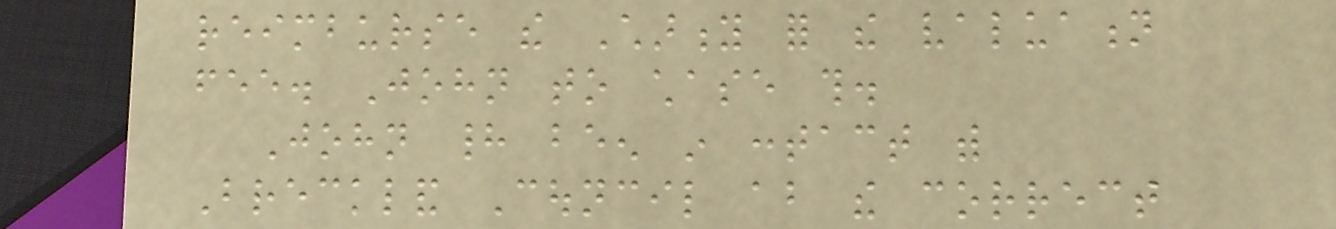reimburse the Charity for the valuation
fee. John to chase this.
John had been in contact with
Breckland Council about the correct
